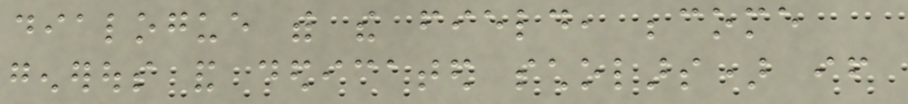dialogue with the field, become
generous and dedicated scholars) if
